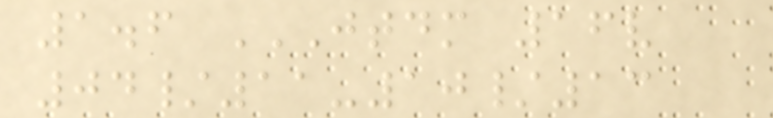1.6 JTDM 16V
04/11-10/13
